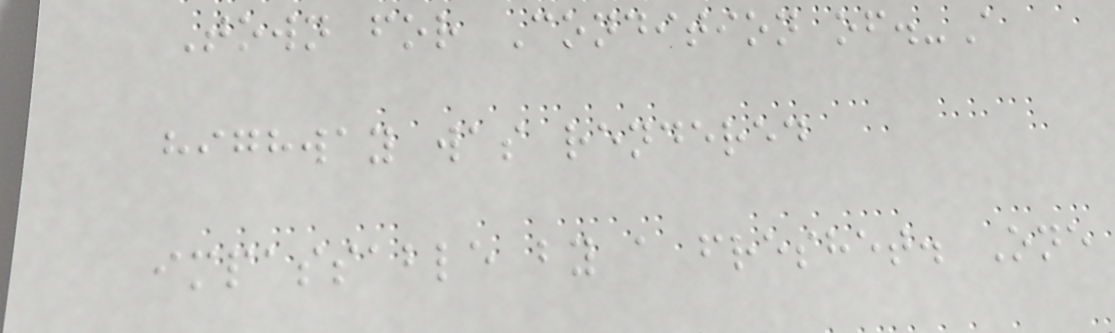Town for Condition of.-A
highway was rendered
impassable by a freshet. One
